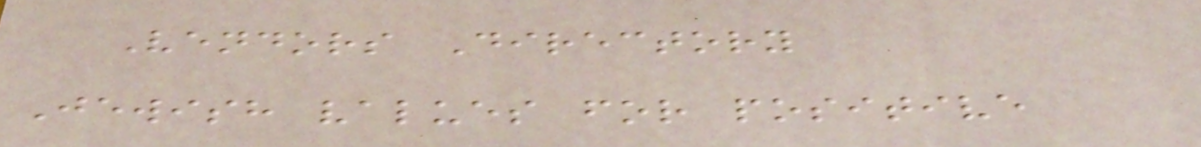Vendors Directory
Jewish values for positive
